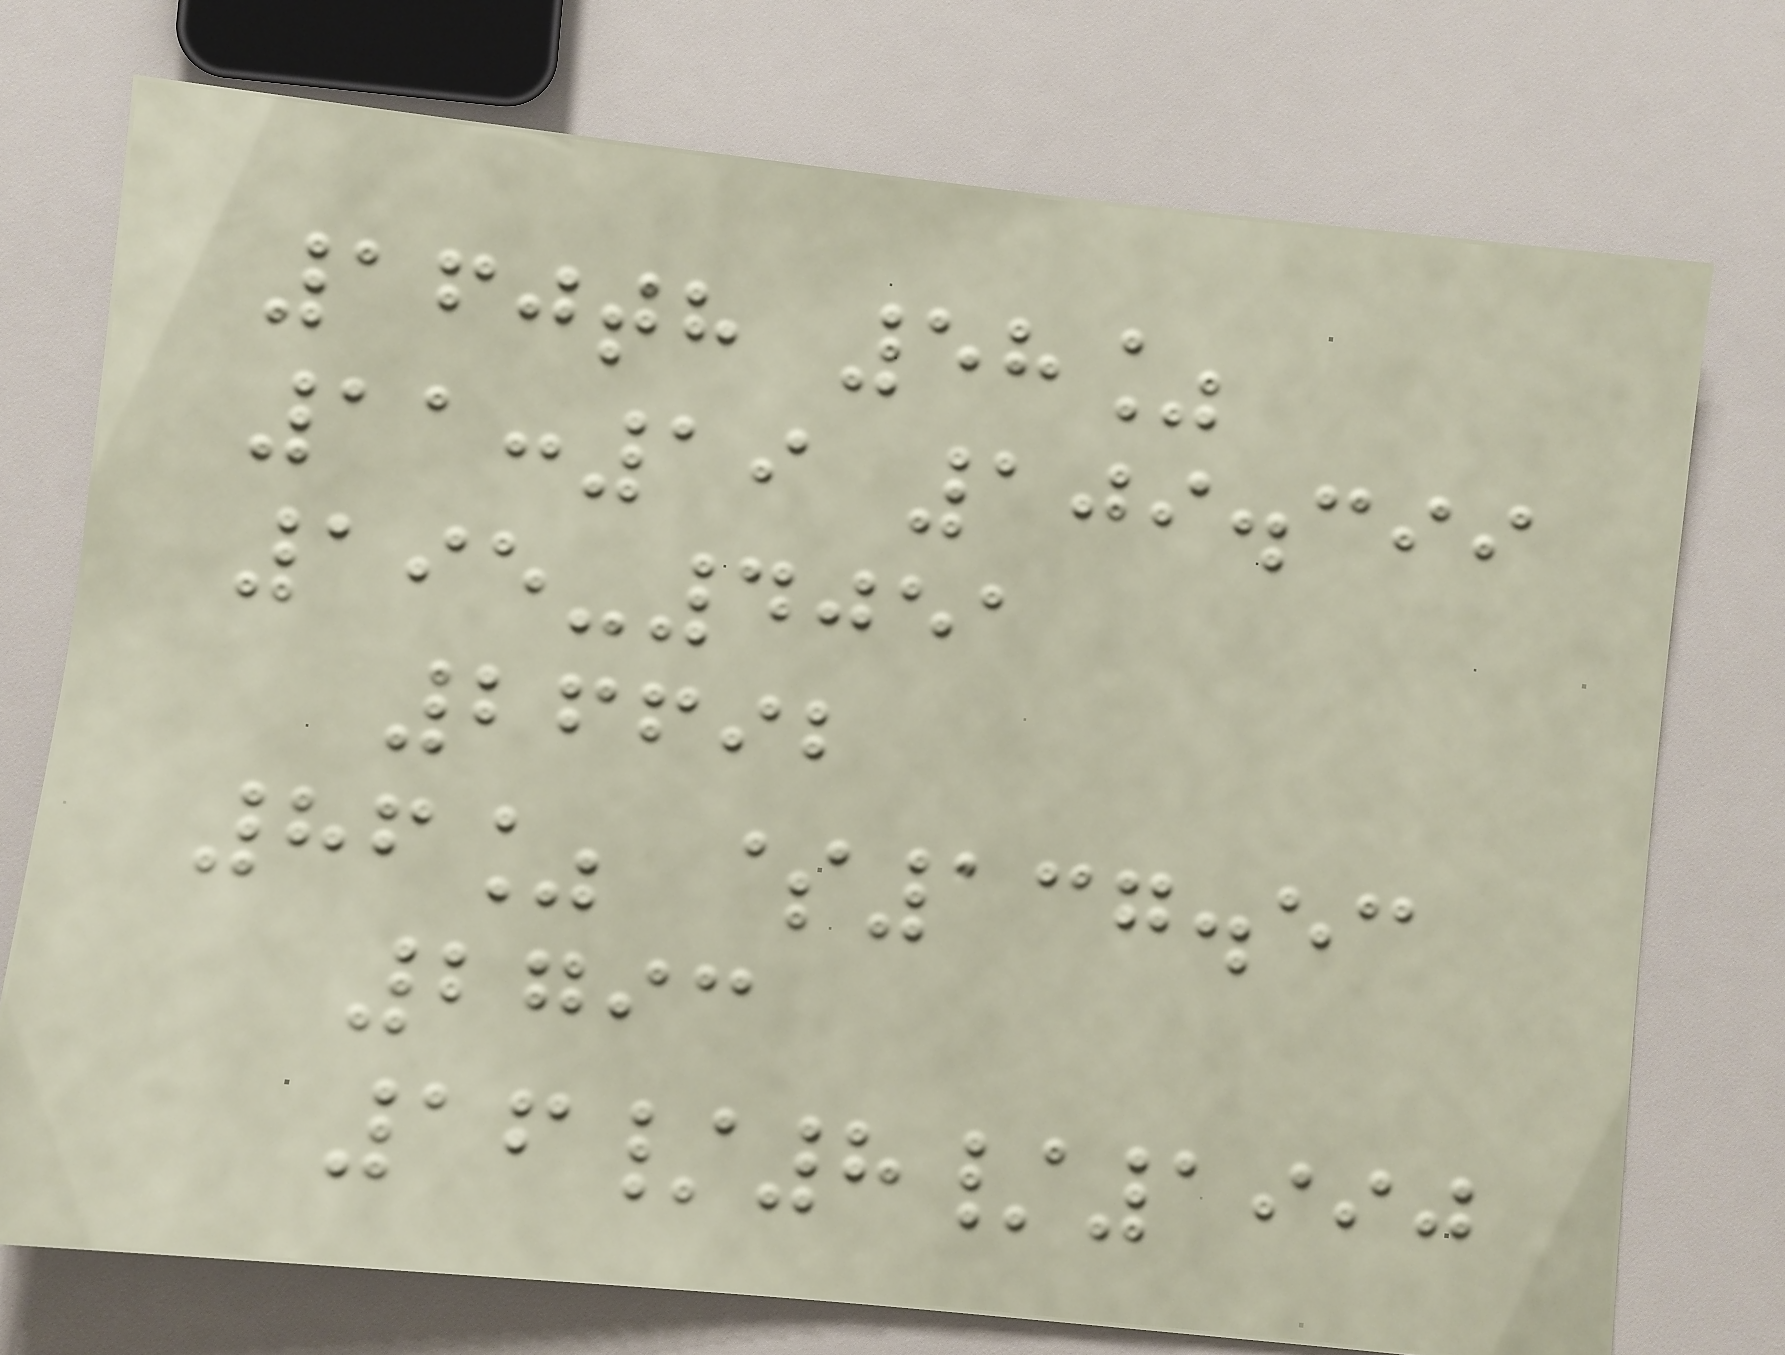160th 58%
11:19 109.399
195-4051
26692
86% $137.53
2793
16/8/1990
